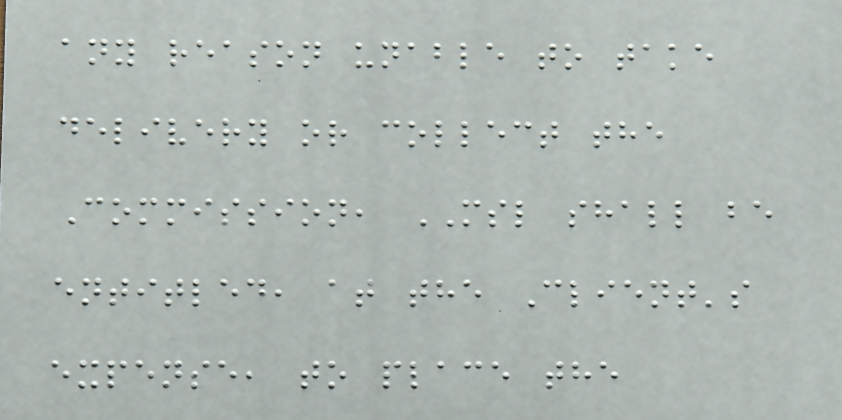any reason unable to take
delivery or collect the
Commission, MSL shall be
entitled, at the Client's
expense, to place the
